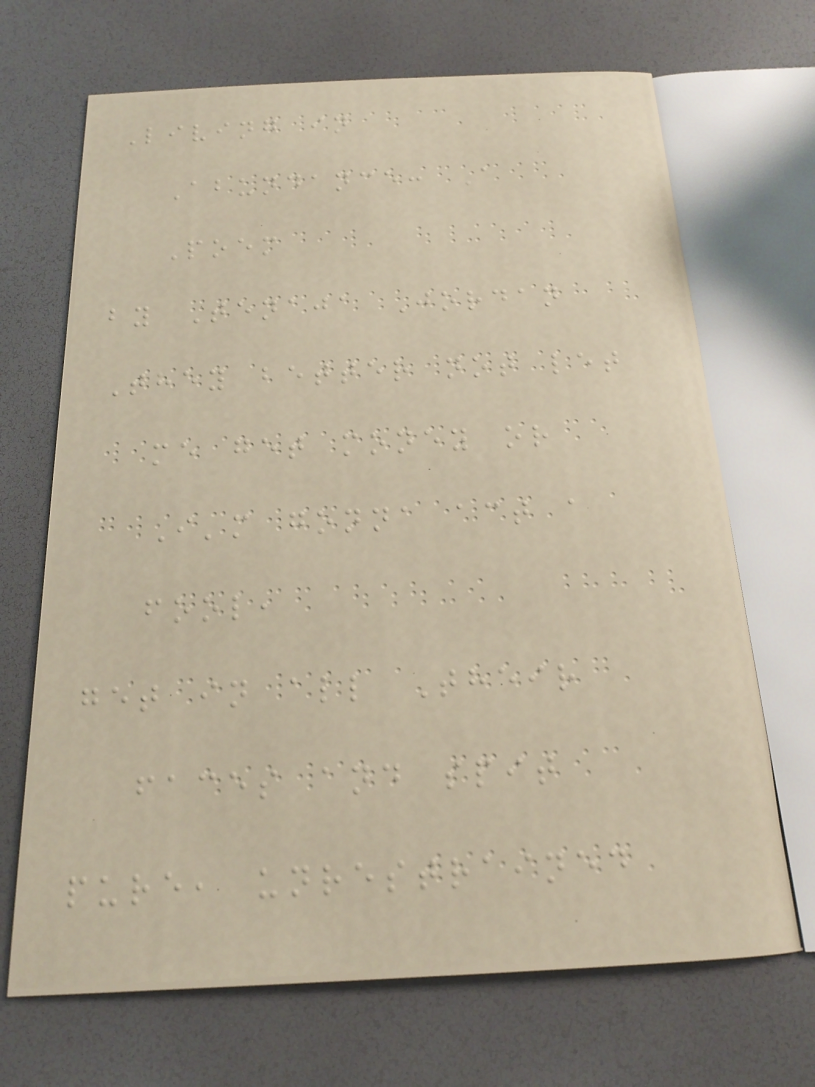Living in
Abundance: A
Poem
by Tenaja Jordan
They better not let
me get money or
I'm gonna act a
fool,
get in all Their
faces and spit
pure, unrestrained
